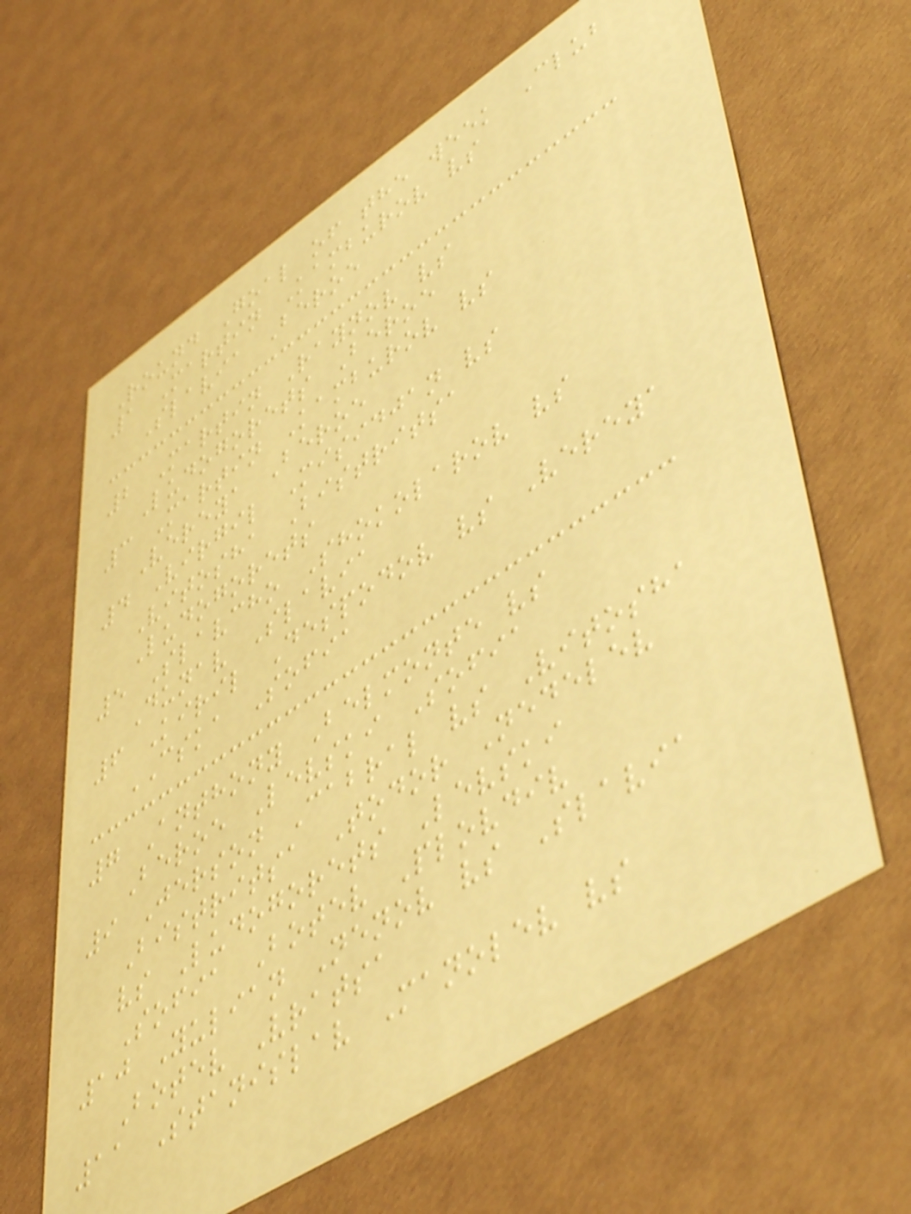Round Goal of the week Club
1 Martin Kamburov vs
Slavia Beroe
2 Martin Raynov vs
Ludogorets Beroe
3 Martin Kamburov vs
Vereya Beroe
4 Virgil Misidjan vs
Vitosha Bistritsa
Ludogorets
5 Slavcho Shokolarov vs
Dunav Slavia
6 Kiril Despodov vs Vereya
CSKA Sofia
7 Anthony Belmonte vs
Beroe Levski Sofia
9 Jerson Cabral vs Vitosha
Bistritsa Todor Nedelev
vs Ludogorets Levski
Sofia Botev Plovdiv
10 Yulian Nenov vs Slavia
Botev Vratsa
11 Stanislav Manolev vs
